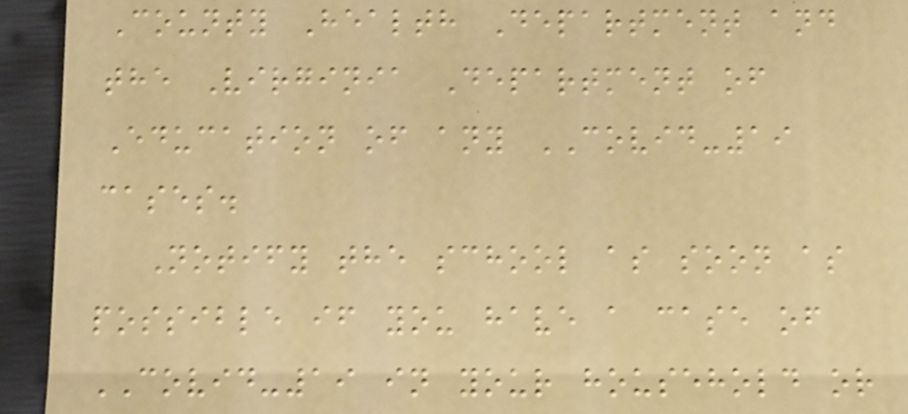County Health Department and
the Virginia Department of
Education of any COVID-19
cases.
Notify the school as soon as
possible if you have a case of
COVID-19 in your household or
